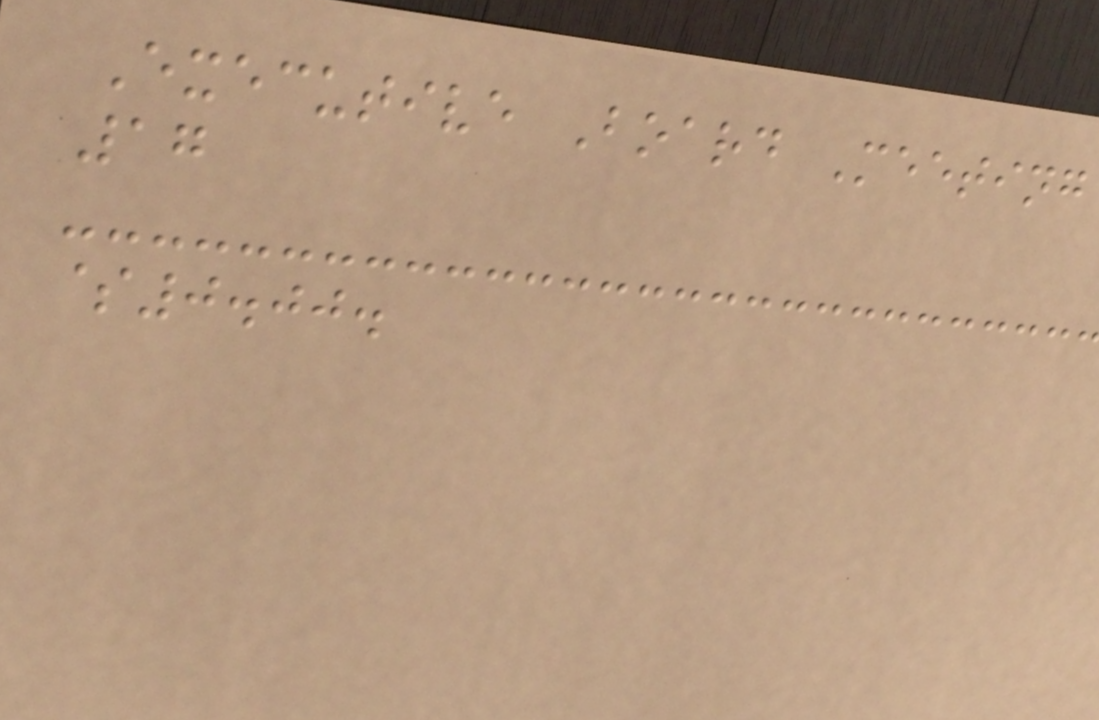Executive Board Meeting
17
$0.00.
